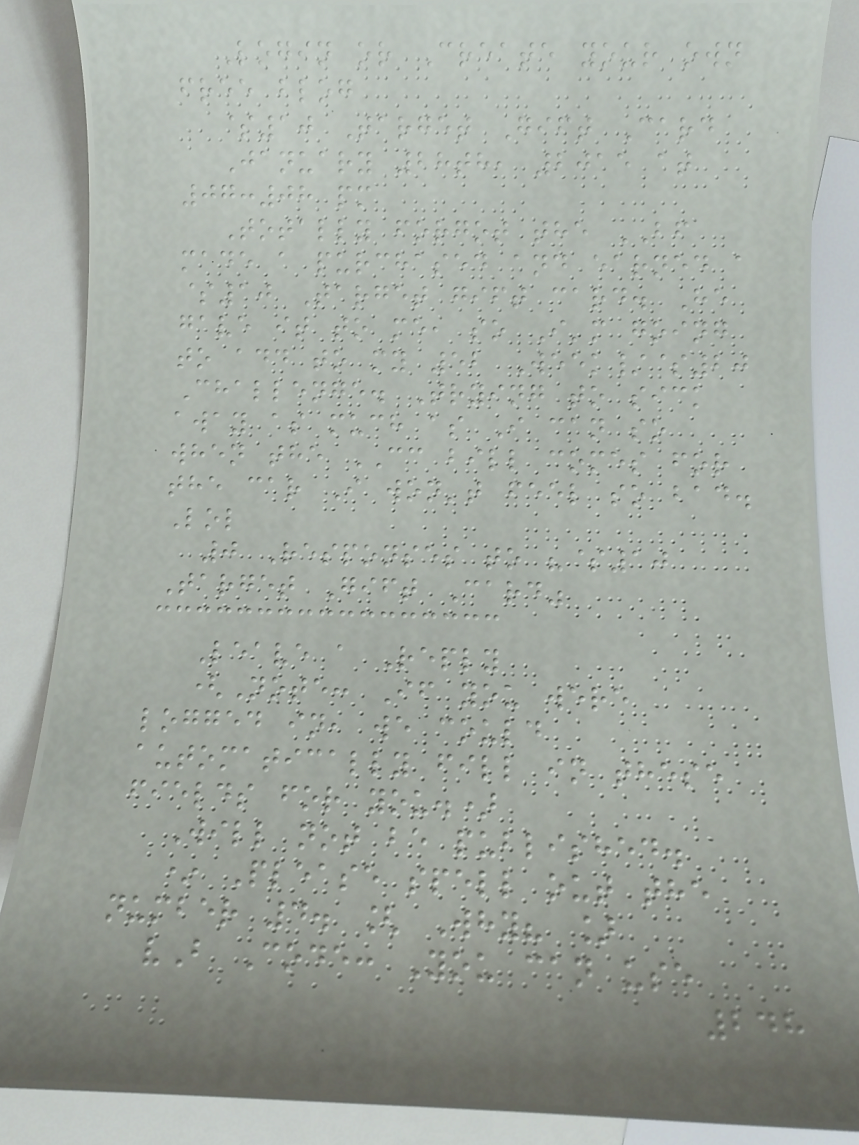Login or Create your own
free blog
$10 Target Gift Card
January 28th, 2015 at
07:08 pm
Totally forgot the BF
made a purchased and earned a
$10 Target gift card. He
gave it to me, so I'm going
to add to my 52 Week/$20
Challenge. Trying to sick
away as much as I can so
when the CC bill comes for
the car I won't feel so bad.
Lol
0 Responses to "$10
Target Gift Card"
Leave a Reply
(Note: If you were
logged in, we could
automatically fill in these
fields for you.)
Will not be published.
* Please spell out the
number 4. [ Why? ]
vB Code: You can use
248
